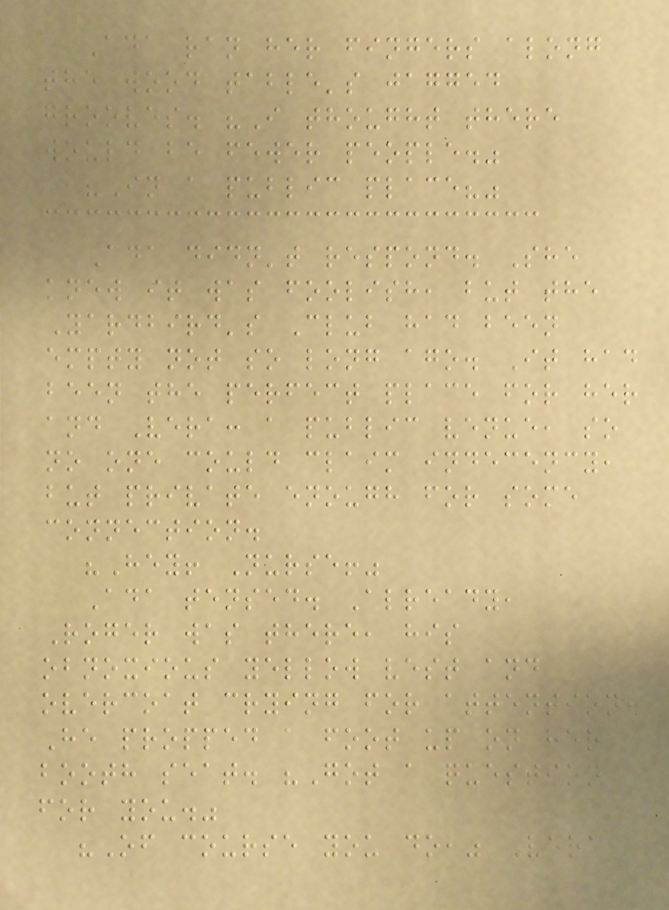Ada ran her fingers along
the wood table's jagged
grooves. "I thought there
would be fewer people."
"In a public place?"
Ada didn't respond. She
knew it was foolish, but the
Yardbird's Club had been
empty not so long ago. It had
been the perfect place for her
and Vera: a public venue, so
no one could claim indecency,
but private enough for some
connection.
"Hey! Nurse!"
Ada tensed. Already,
Roger was there, his
obnoxious yellow vest and
overcoat crying for attention.
He propped a foot up on her
booth seat. "Got a question
for you."
"Of course you do," Vera
